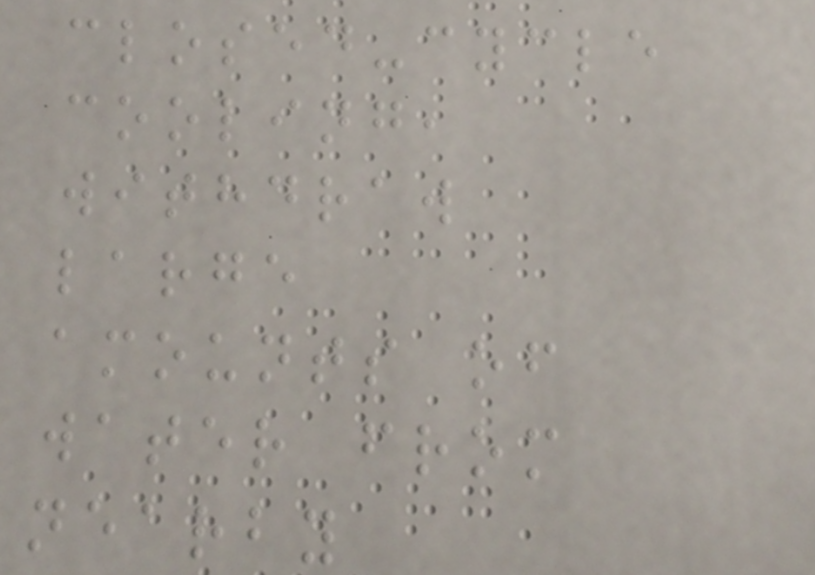closed-cycle
cooling,
withdraw
large
amounts of
water from
nearby
